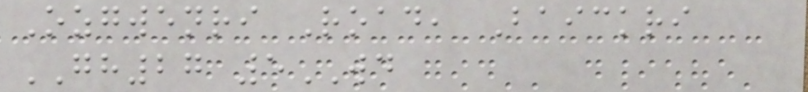Ozgwenri Road, Baickri
GH27 5WD
